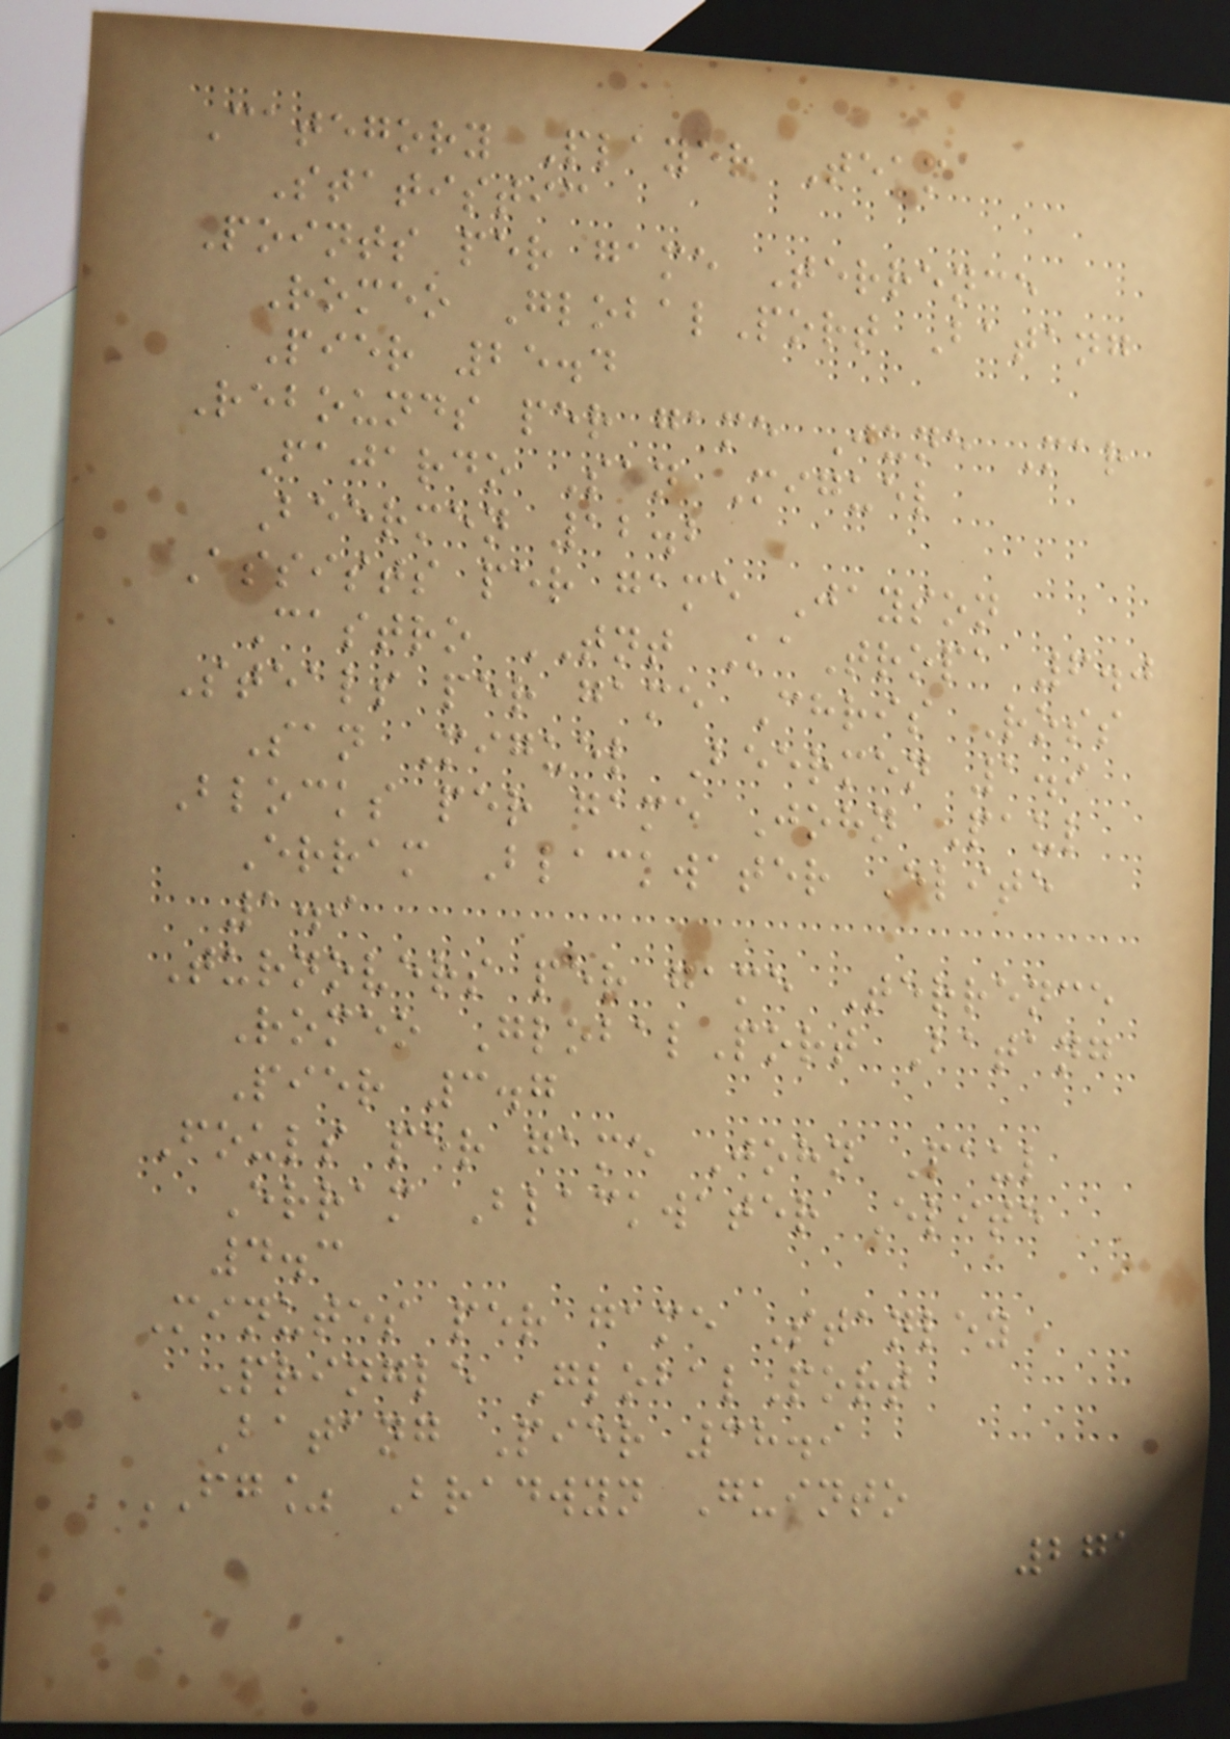Category Player Team
Statistic
Points per game Terrence
Romeo GlobalPort Batang
Pier 25.4
Rebounds per game June Mar
Fajardo San Miguel
Beermen 12.2
Assists per game Jayson
Castro TNT KaTropa 6.0
Steals per game Chris Ross
San Miguel Beermen 1.9
Blocks per game John Paul
Erram Blackwater Elite
1.9
Turnovers per game Terrence
Romeo GlobalPort Batang
Pier 3.7
Fouls per game John Paul
Erram Blackwater Elite
4.3
Minutes per game Stanley
Pringle GlobalPort
Batang Pier 38.9
FG% Bradwyn Guinto
275
